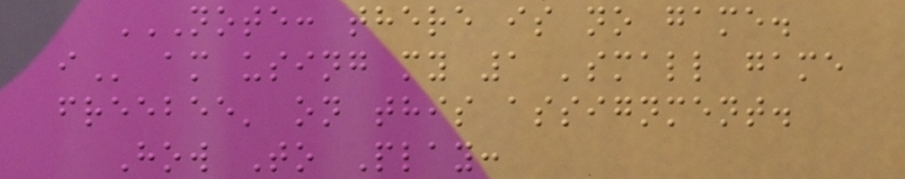NOTE: THERE IS NO GAME.
I am using my 1 'small game
freebee' on this assignment.
How To Play:
